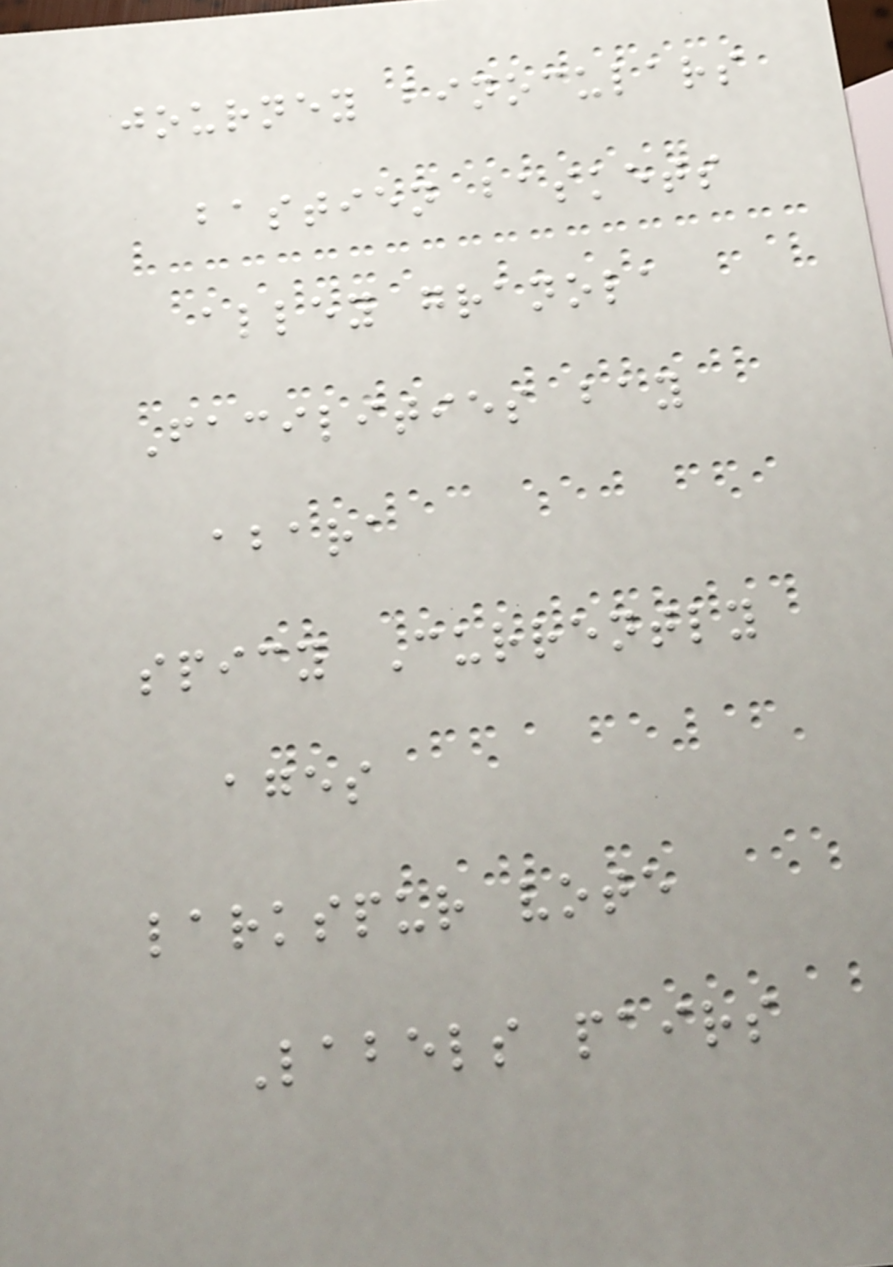journey binoculars
bastien baskets
alley granola
Facilities bay
abara
spicy Currently
ages
larkspur vote
Labels pairs
